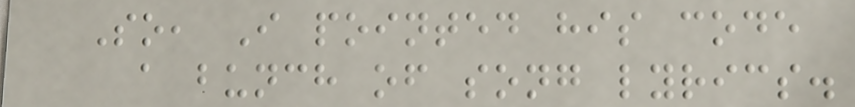So, I pointed his code
a bunch of song lyrics.
